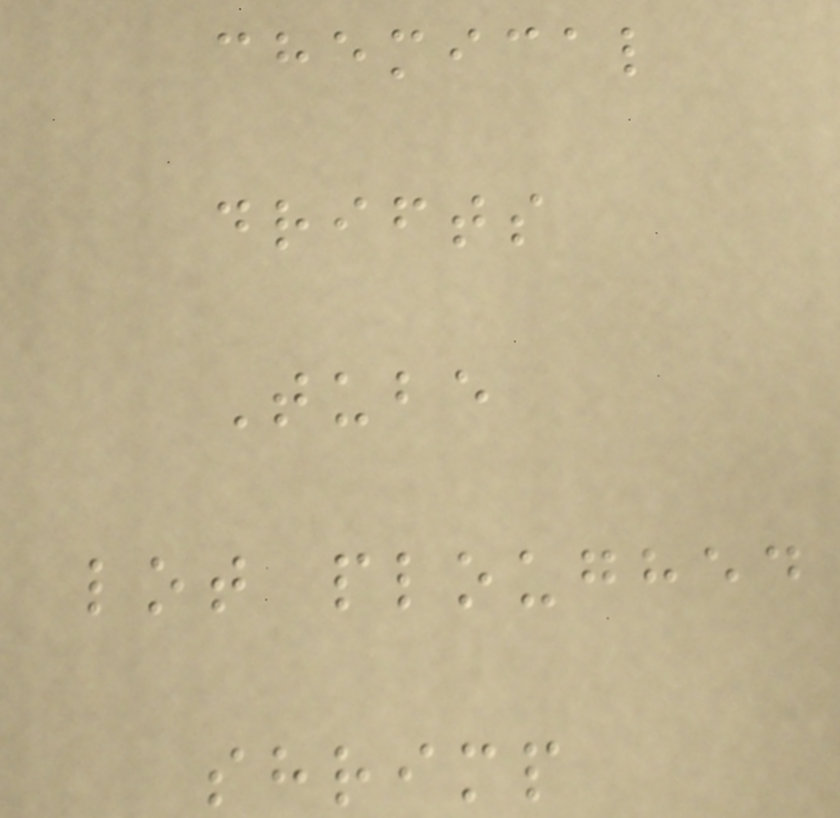chemical
drifts
Tube
lot ploughed
shrimp
